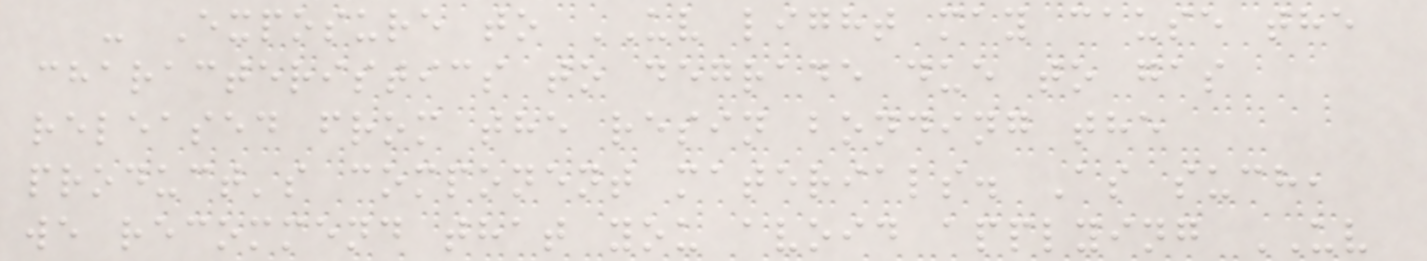- Exposure to UV light may cause the
characteristics to degrade due to gas
released from the resin bonding the
product's component materials. As such,
we recommend that you avoid applying UV
